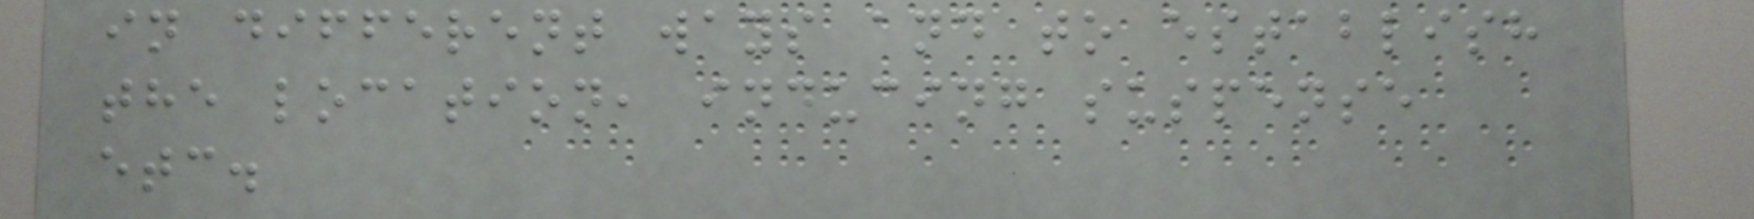in different ways and to establish
the location, inducing suspense
etc.
